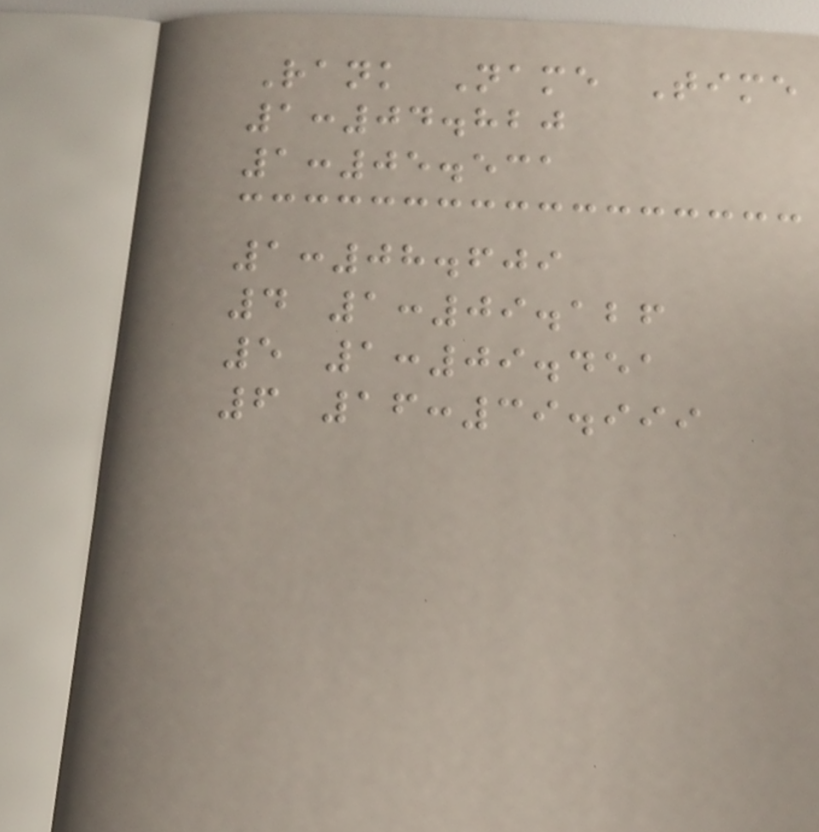Rank Name Time
1:04.820
1:05.531
1:08.609
4 1:09.126
5 1:09.451
6 16:39.999
